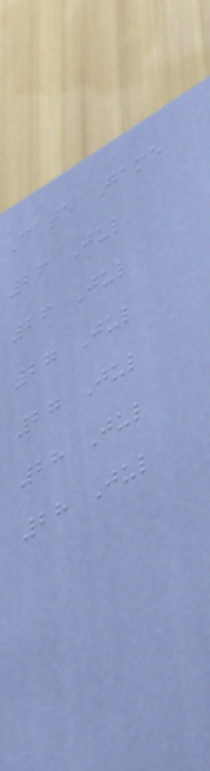Date Game
26 Jul
26 Jul
27 Jul
27 Jul
28 Jul
28 Jul
